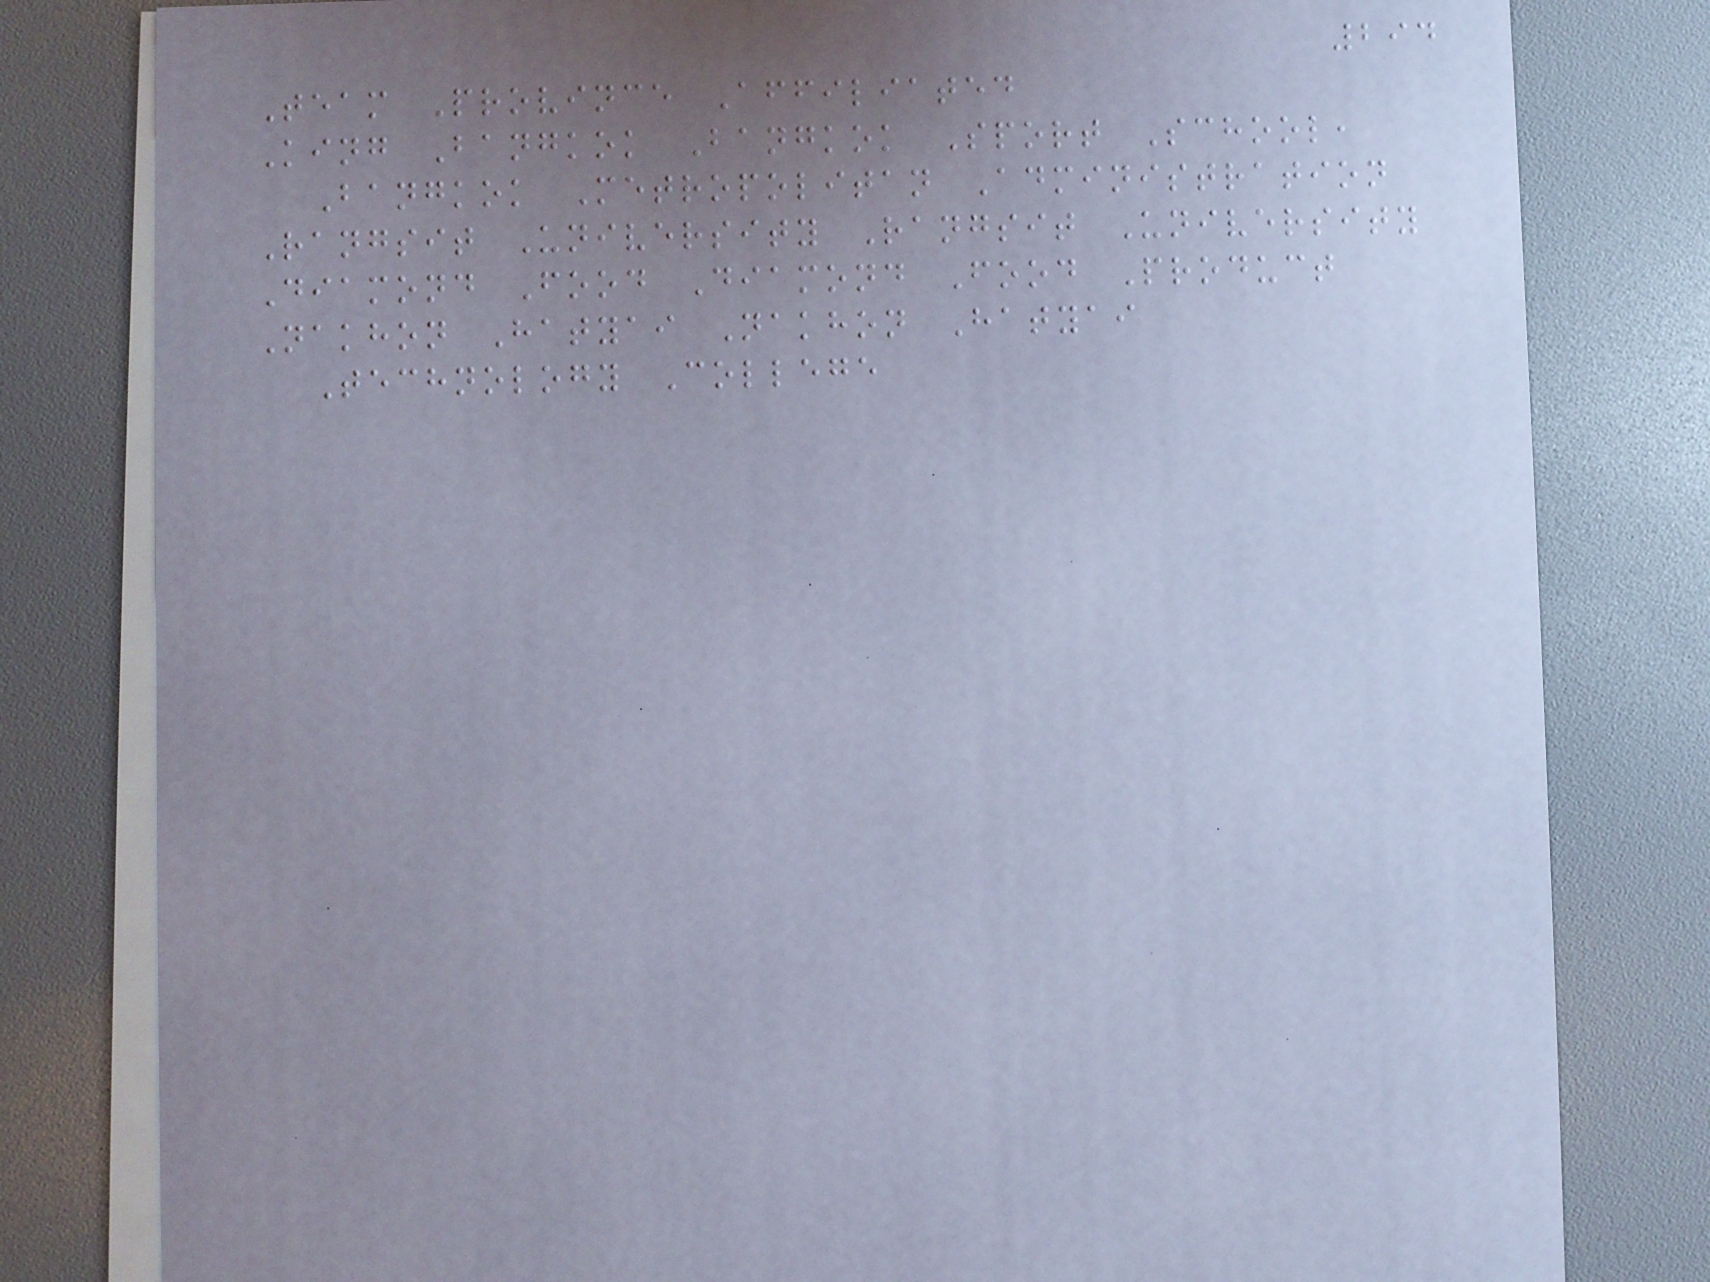294
Team Province Affiliated
King Bangkok Bangkok Sport School,
Bangkok Metropolitan Administration
Rangsit University Rangsit University
Diamond Food Diamond Food Product
Nakhon Hatyai Nakhon Hatyai
Technology College
